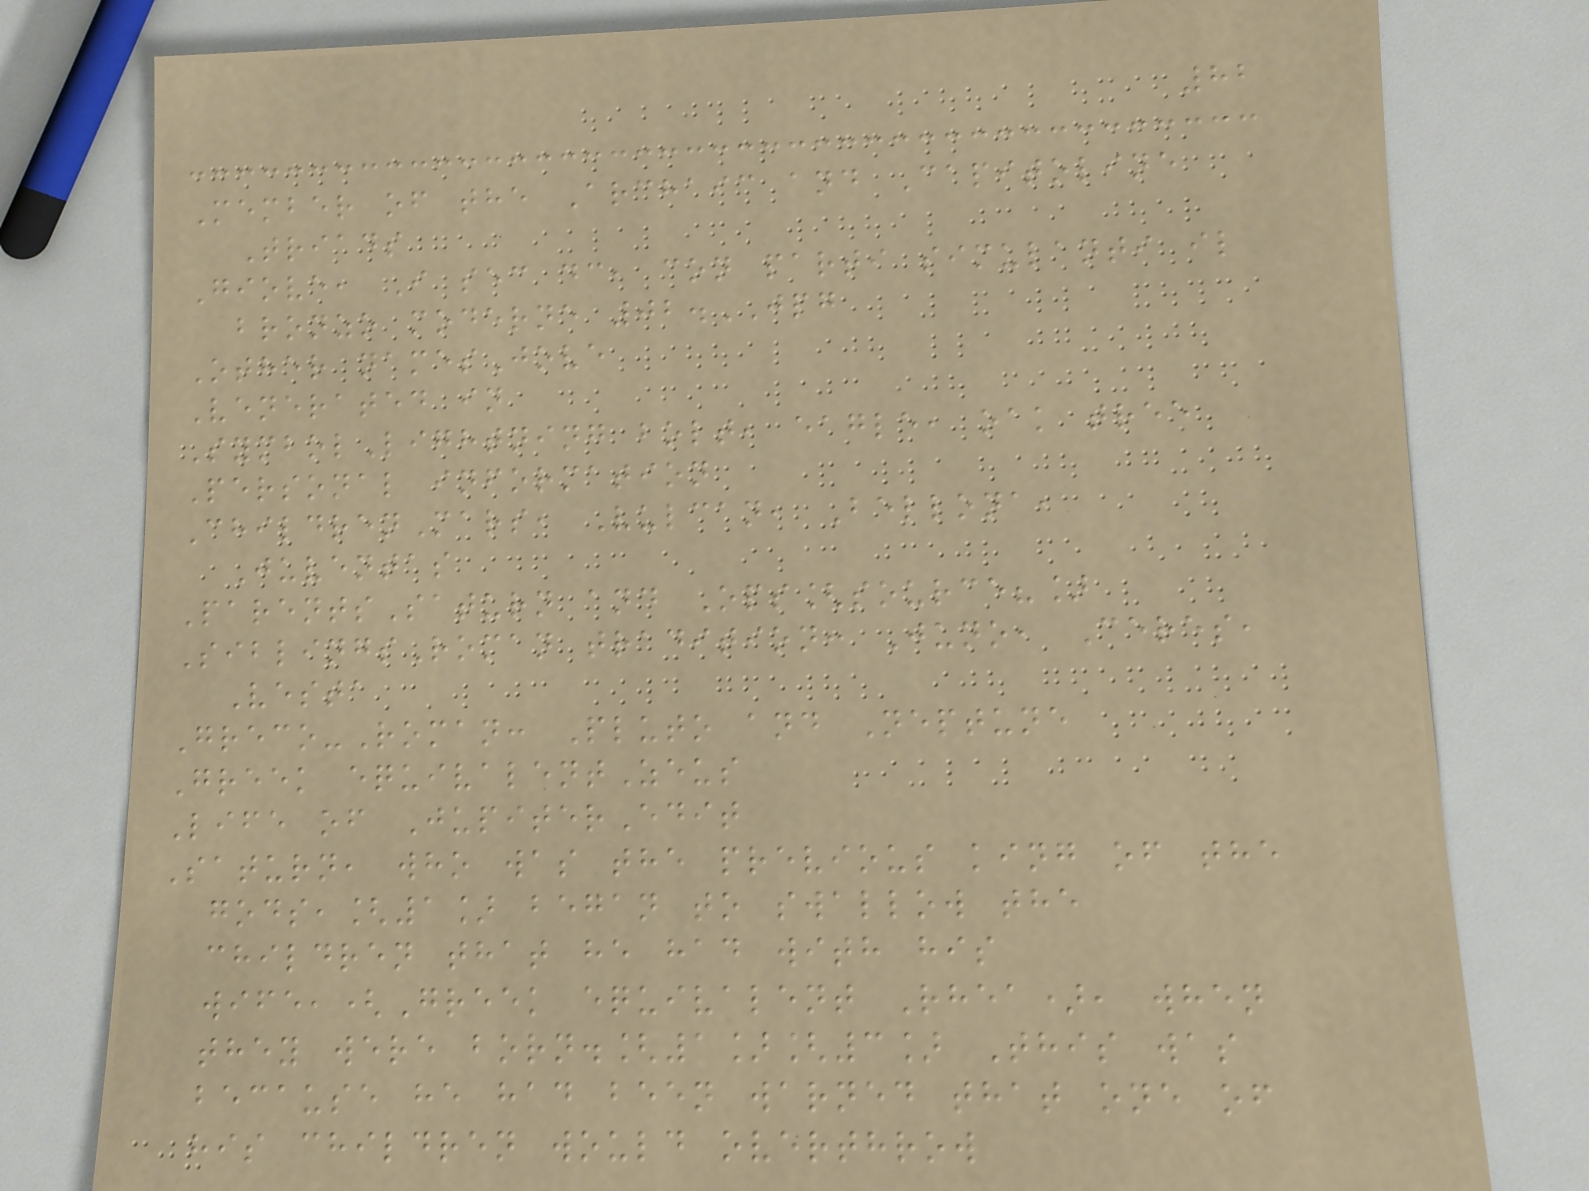82
Member of the Archaic and Capitoline
Triads
Giove, I sec dc, con parti simulanti il
bronzo moderne 02.JPG
Other namesJove
Venerated in
SymbolLightning bolt, eagle, oak tree
Personal information
ChildrenMars, Vulcan, Bellona,
Juventas
ParentsSaturn and Ops[source?]
SiblingsRoman tradition: Juno, Ceres,
Vesta
Greco-Roman: Pluto and Neptune
Greek equivalentZeus
Life of JupiterEdit
Saturn, who was the previous king of the
gods,[1] began to swallow the
children that he had with his
wife,(Greek equivalent Rhea), when
they were born.[1][3] This was
because he had been warned that one of
his children would overthrow
